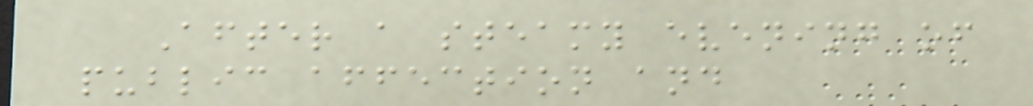After a steamy evening of
public affection and
